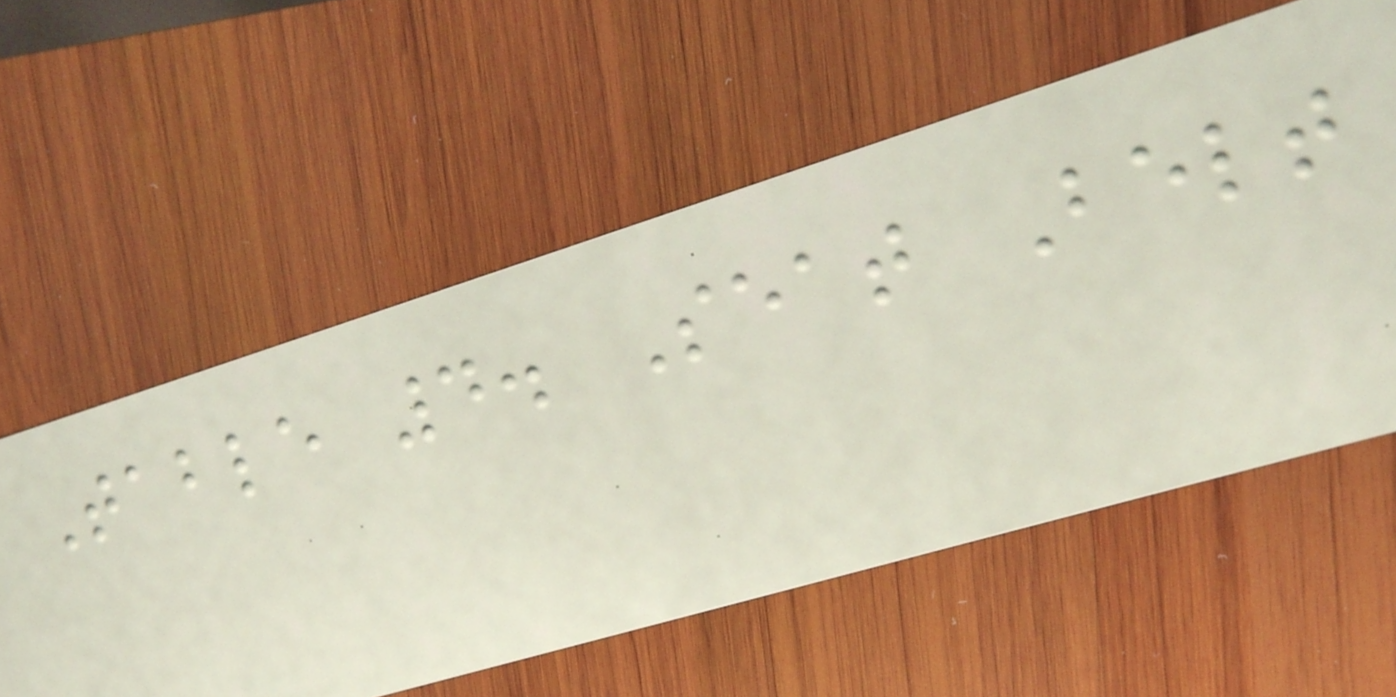Table 4. Seat Belt
